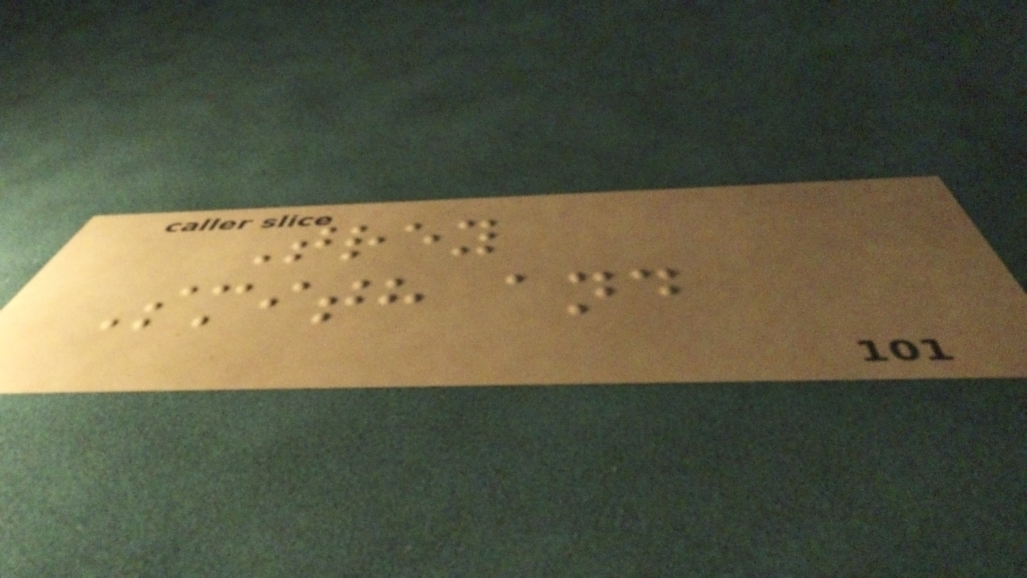Trey
Smith and
